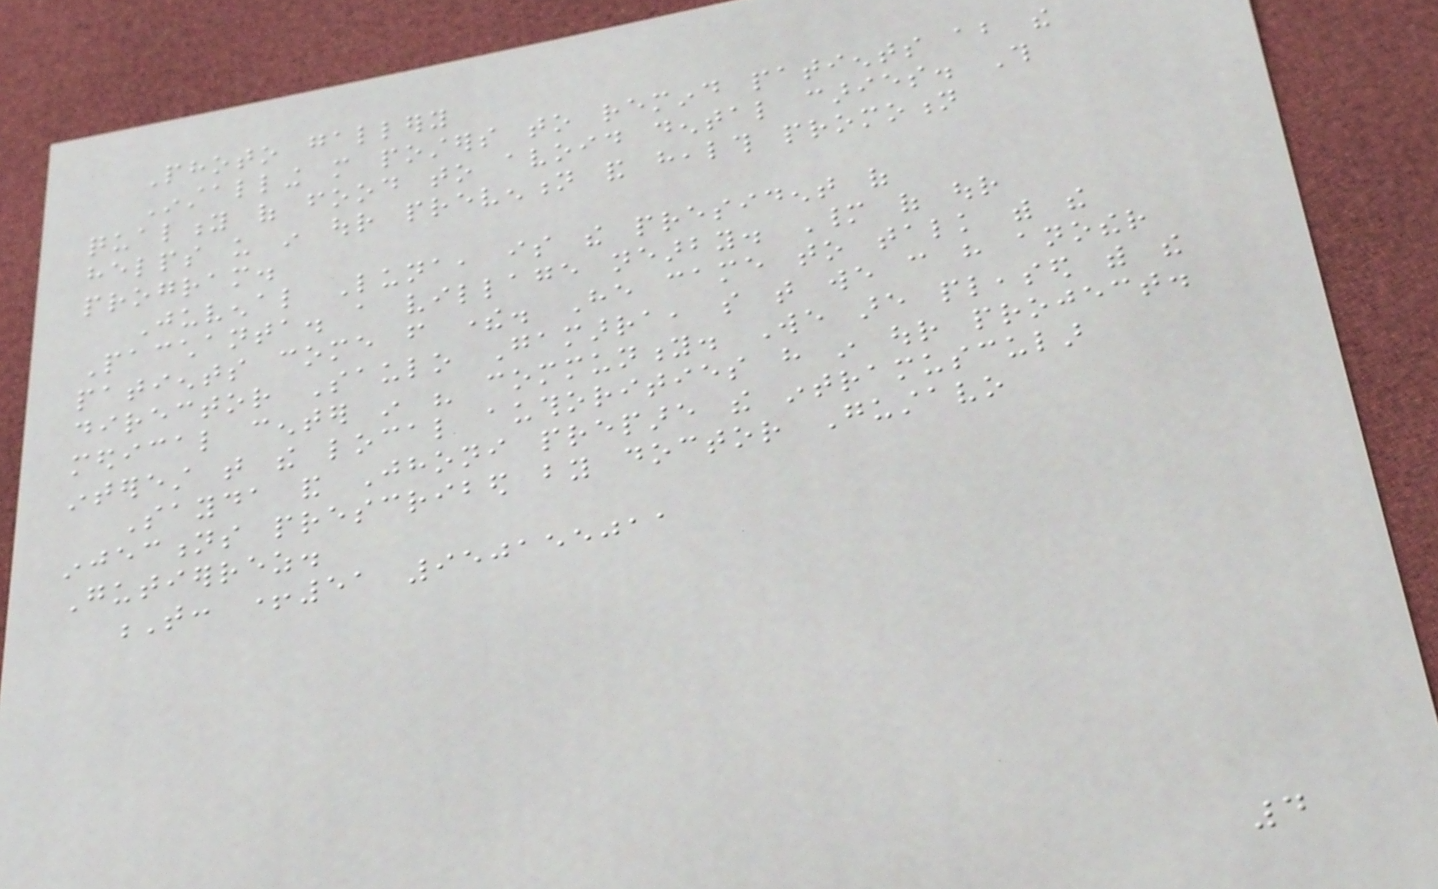Photo gallery
Installing more posters to remind patients about the
quality of food to avoid dental caries. This
helps us in our prevention and health promotion
program.
Juvenal Luna, is the president of
Pacchanta. a village nearby. Many of our
patients come from there. He came to talk with the
director Saulo Gamarra, so that we can have another
medical center in his community. We are pleased with the
interest that the local authorities have in our project.
Sayda and Jhoni prepare the intramuscular
injections prescribed by doctor Gustavo
Gutierrez.
T: +51 950155011
4
